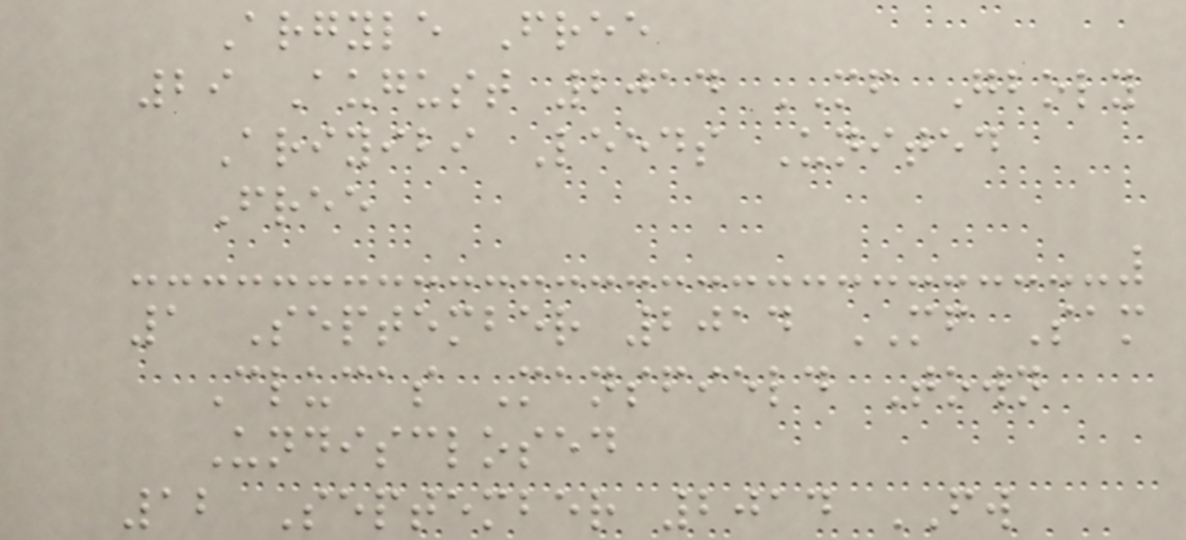Argyle Free
29 August 2014 MF Gboly
Ariyibi Leeds United
Free
1 September 2014 MF Sam
Clucas Mansfield Town
Undisclosed
12 September 2014 FW
